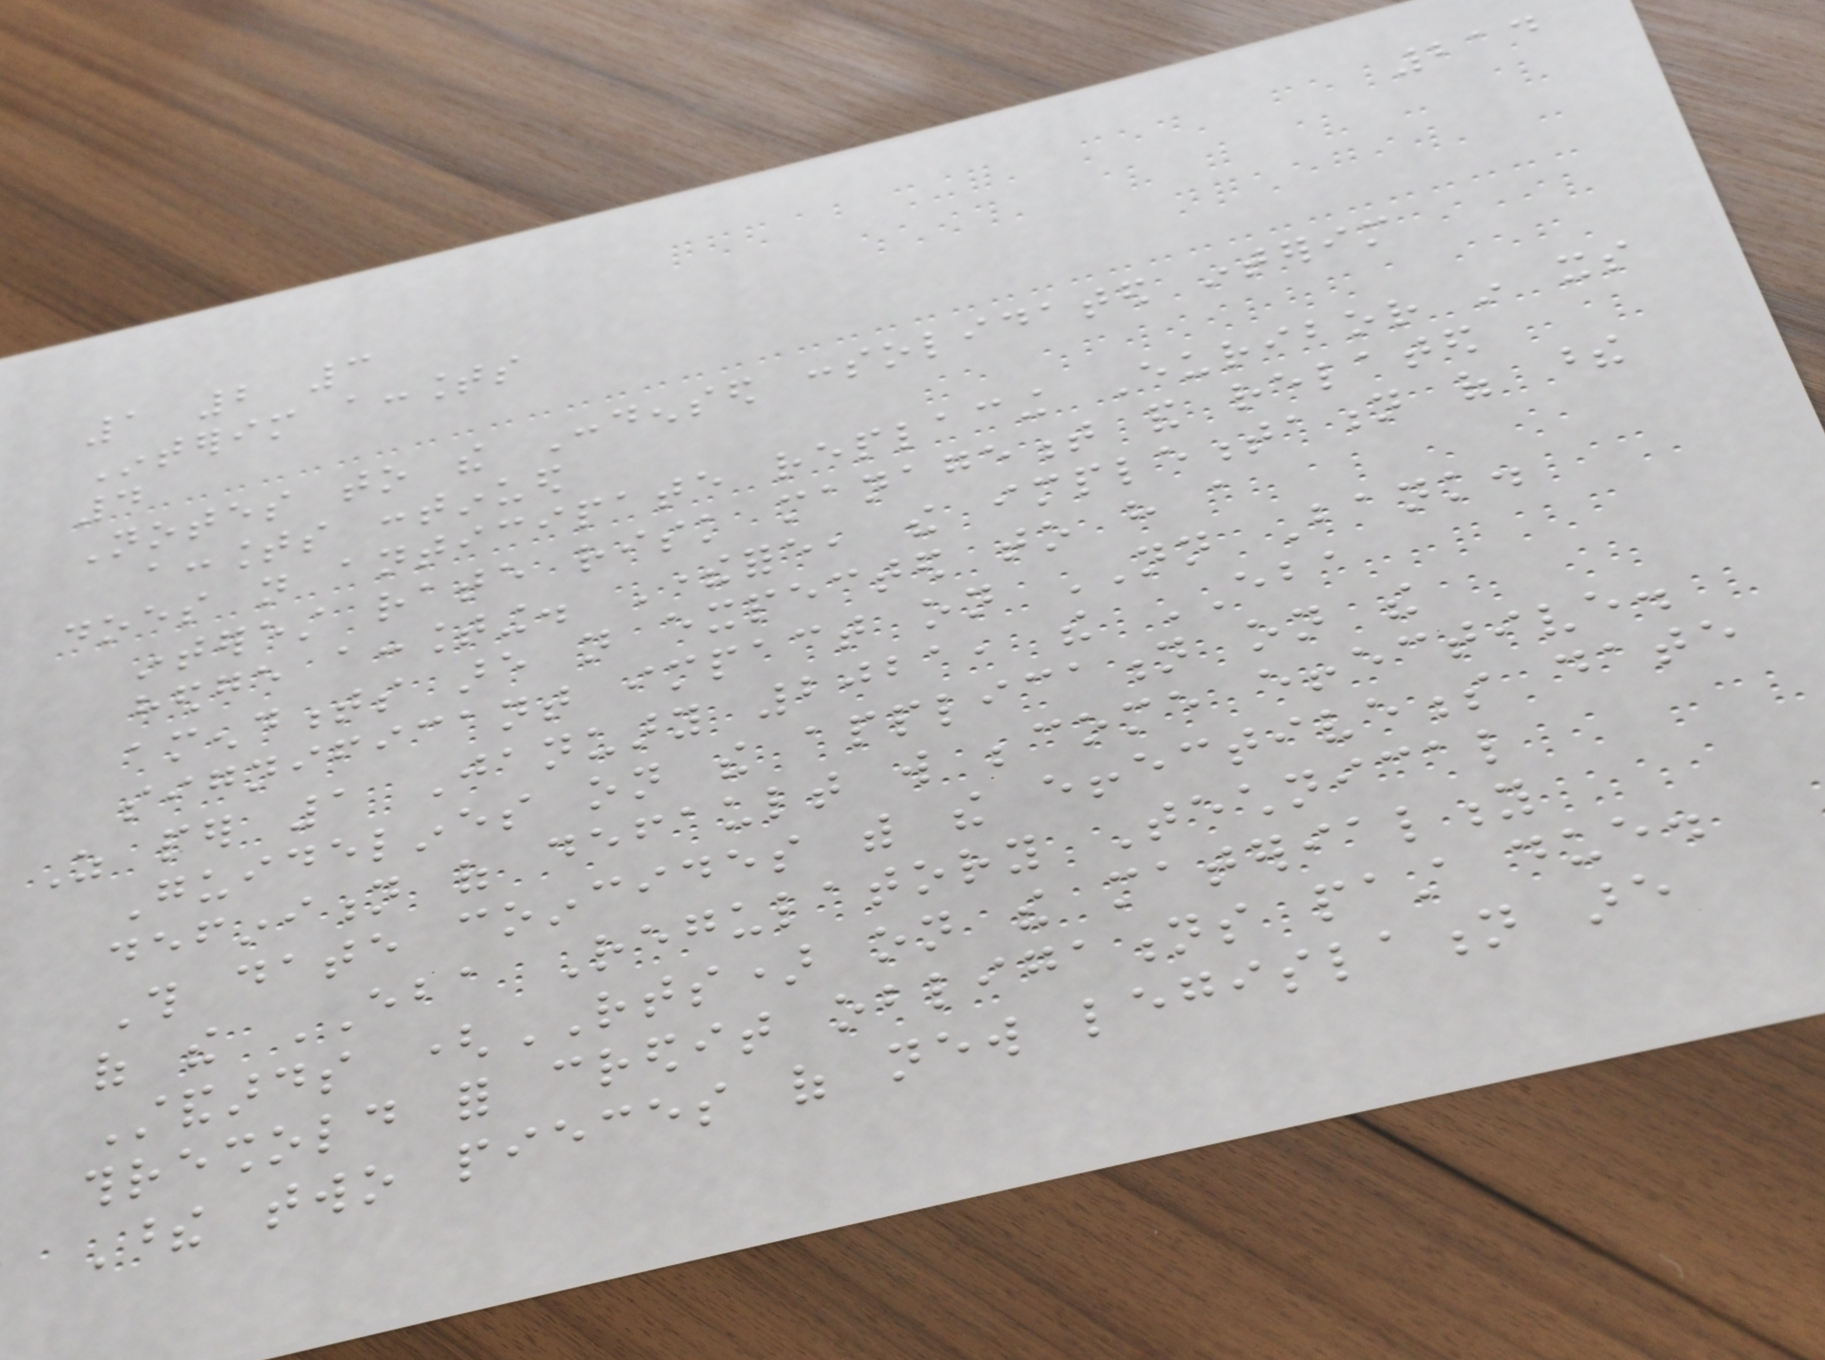214
1 2 3
Interim accounts
4
Notes to the Condensed consolidated interim
accounts continued
does not anticipate replacing Euribor in its
interest rate risk management and related
hedge accounting. Therefore, the implementation of these
amendments are not expected to have a
significant impact on NN Bank.
As per 1 January 2021, the EBA
Guidelines on the application on the
definition of default will become effective.
This date coincides with the effectiveness date
of the EBA Regulatory Technical
Standards (RTS) on the materiality
threshold for credit obligations past due.
These two pieces of new legislation are
